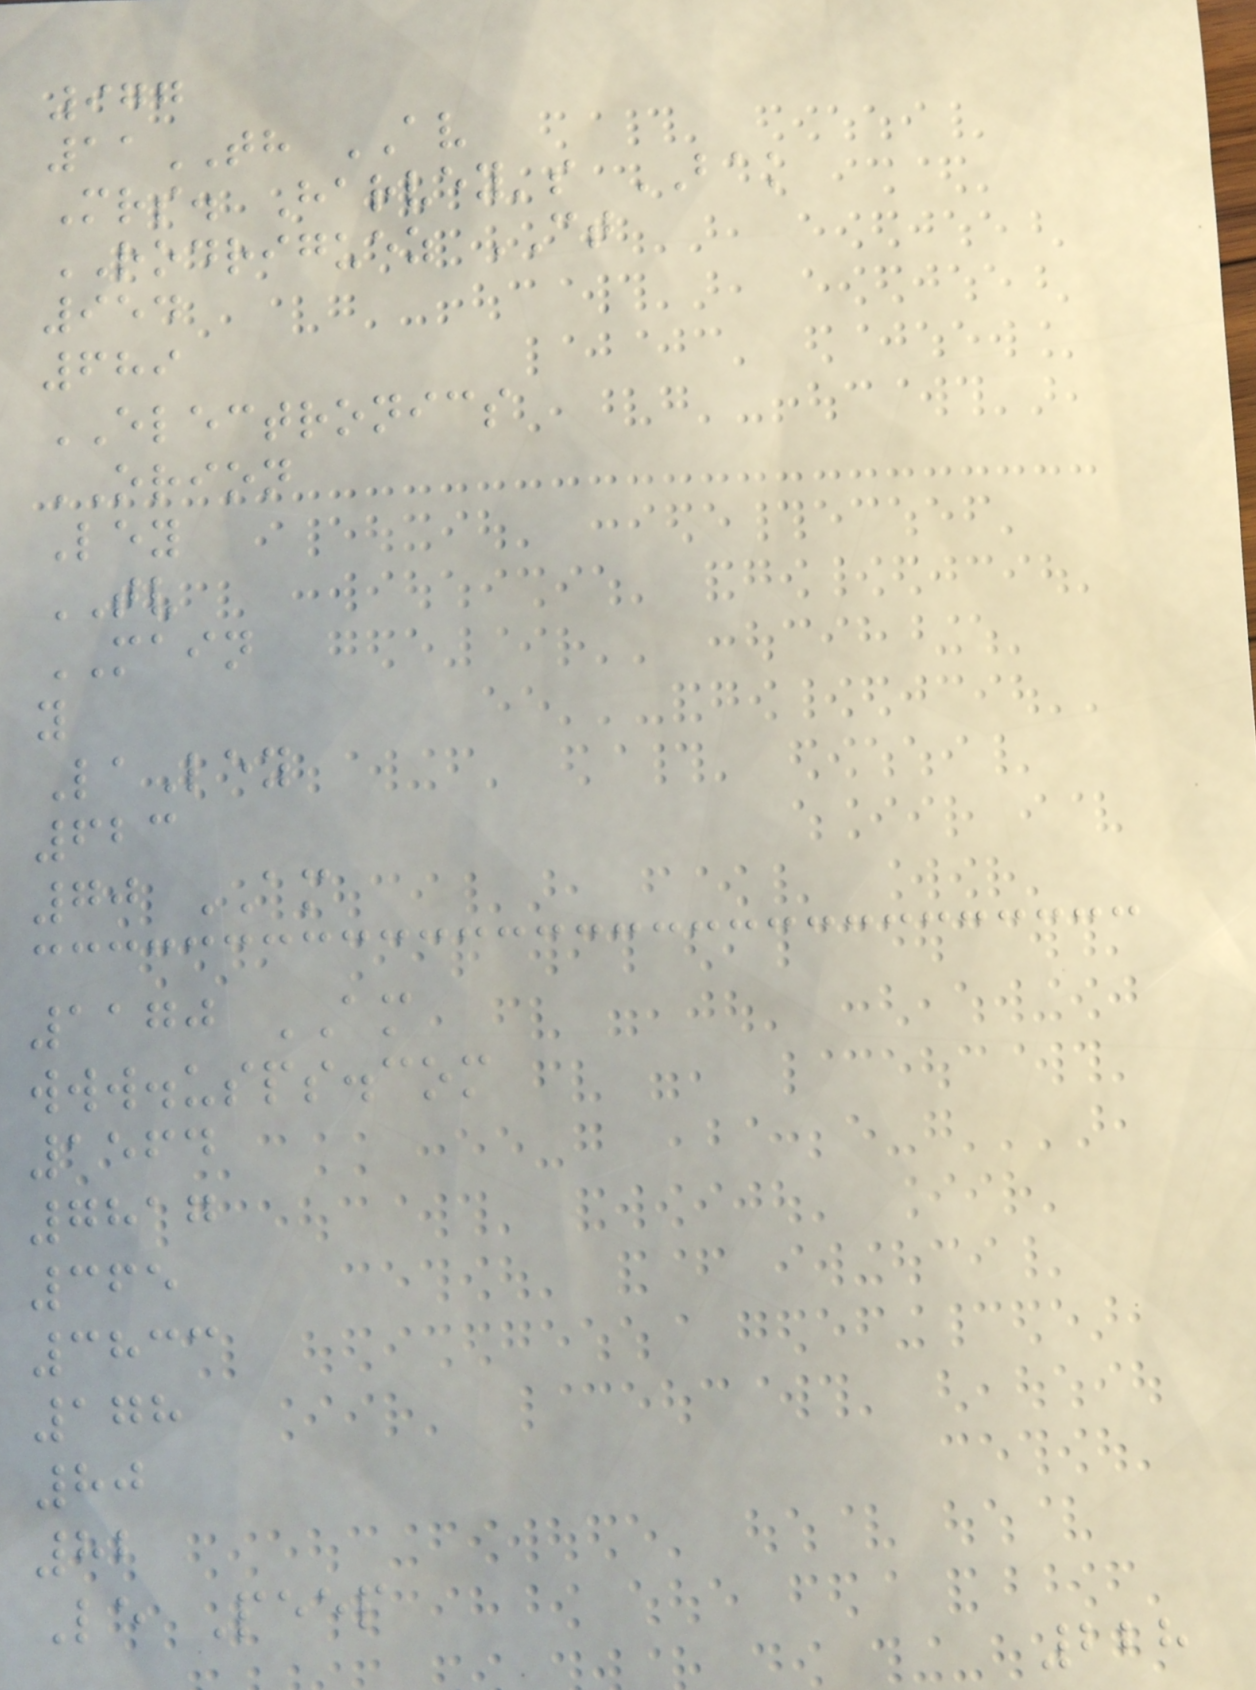977
11TH AV
Mrs. Harvey's BAK
RODRIGUEZ CT
954
689
ELECTRONICS
ORION
Ley
TV
MAIN
y
LaLey
623
70 AM
1170 AM
www.usps.com
1564
7817
365
3833
178
80
82
Le Peep
228
